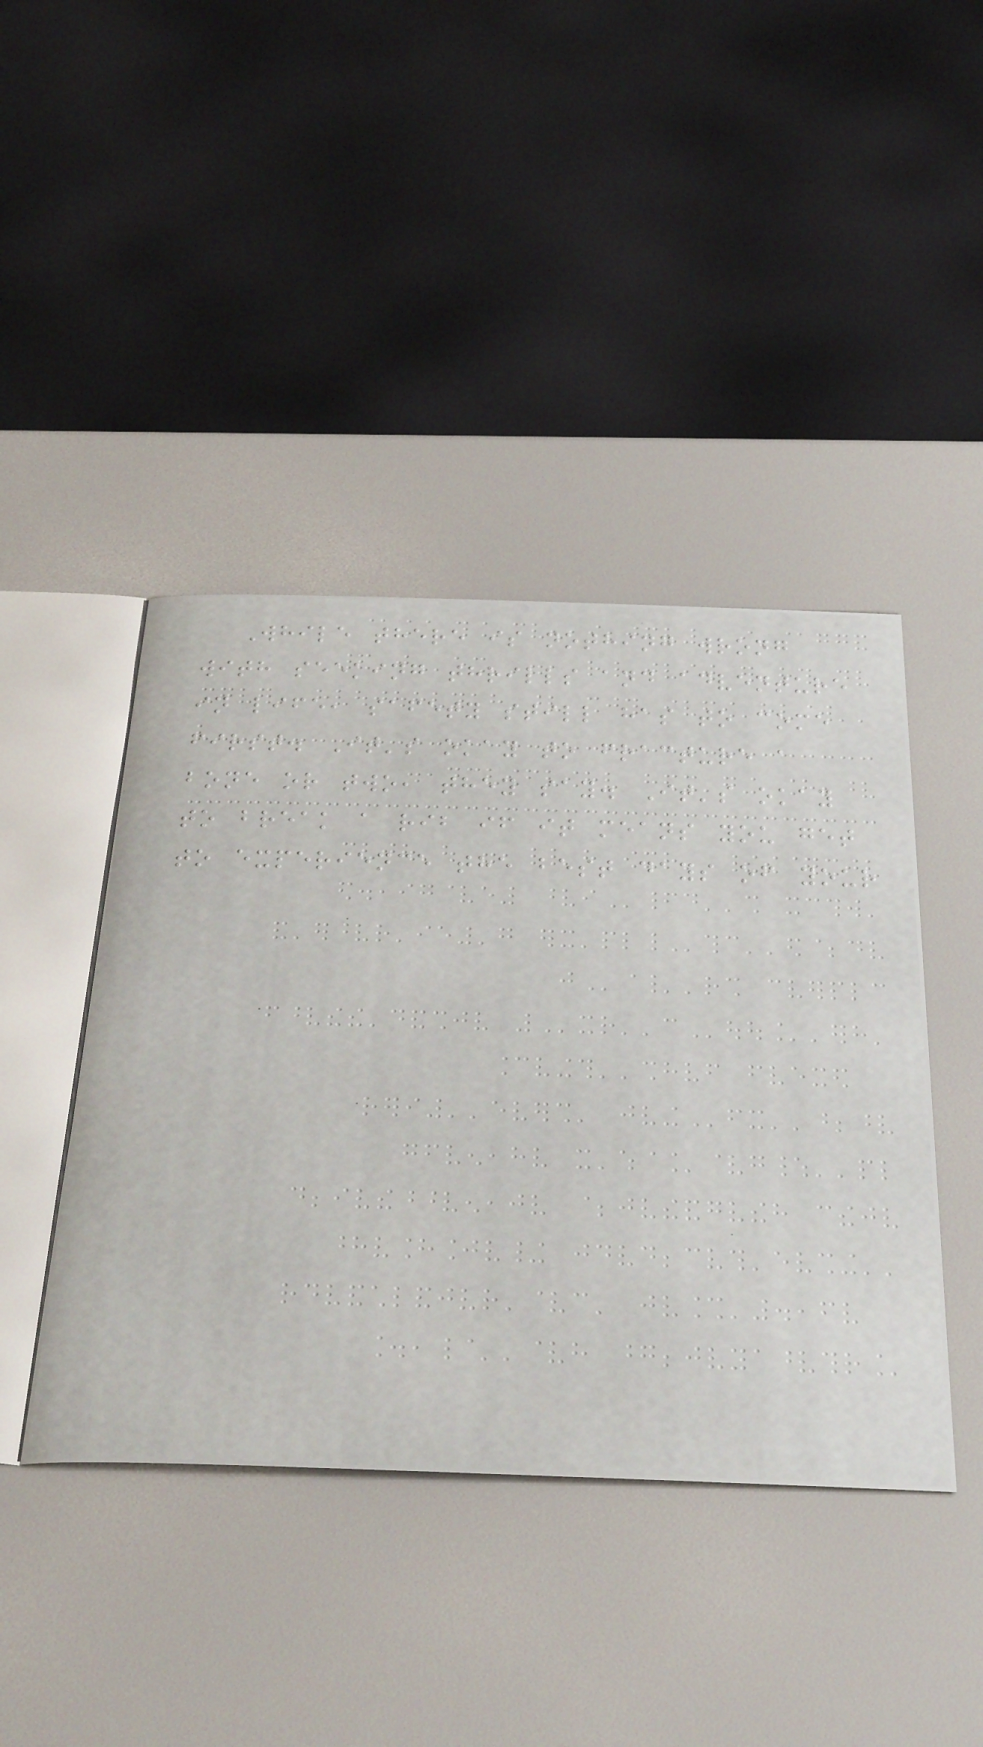While there is nothing wrong
with seeking thrills and adventure
in life, safety still has to come
first. It's okay to fracture a
bone or two, they say. It's okay
to break a rib if it means you get
to experience the best days of your
